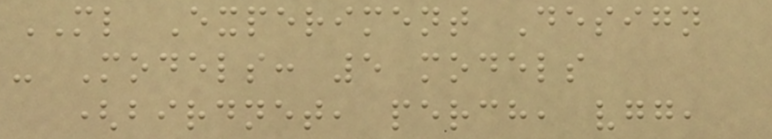ML Experiment Design
- Models: 5 models
(birdnet, perch, vgg,
